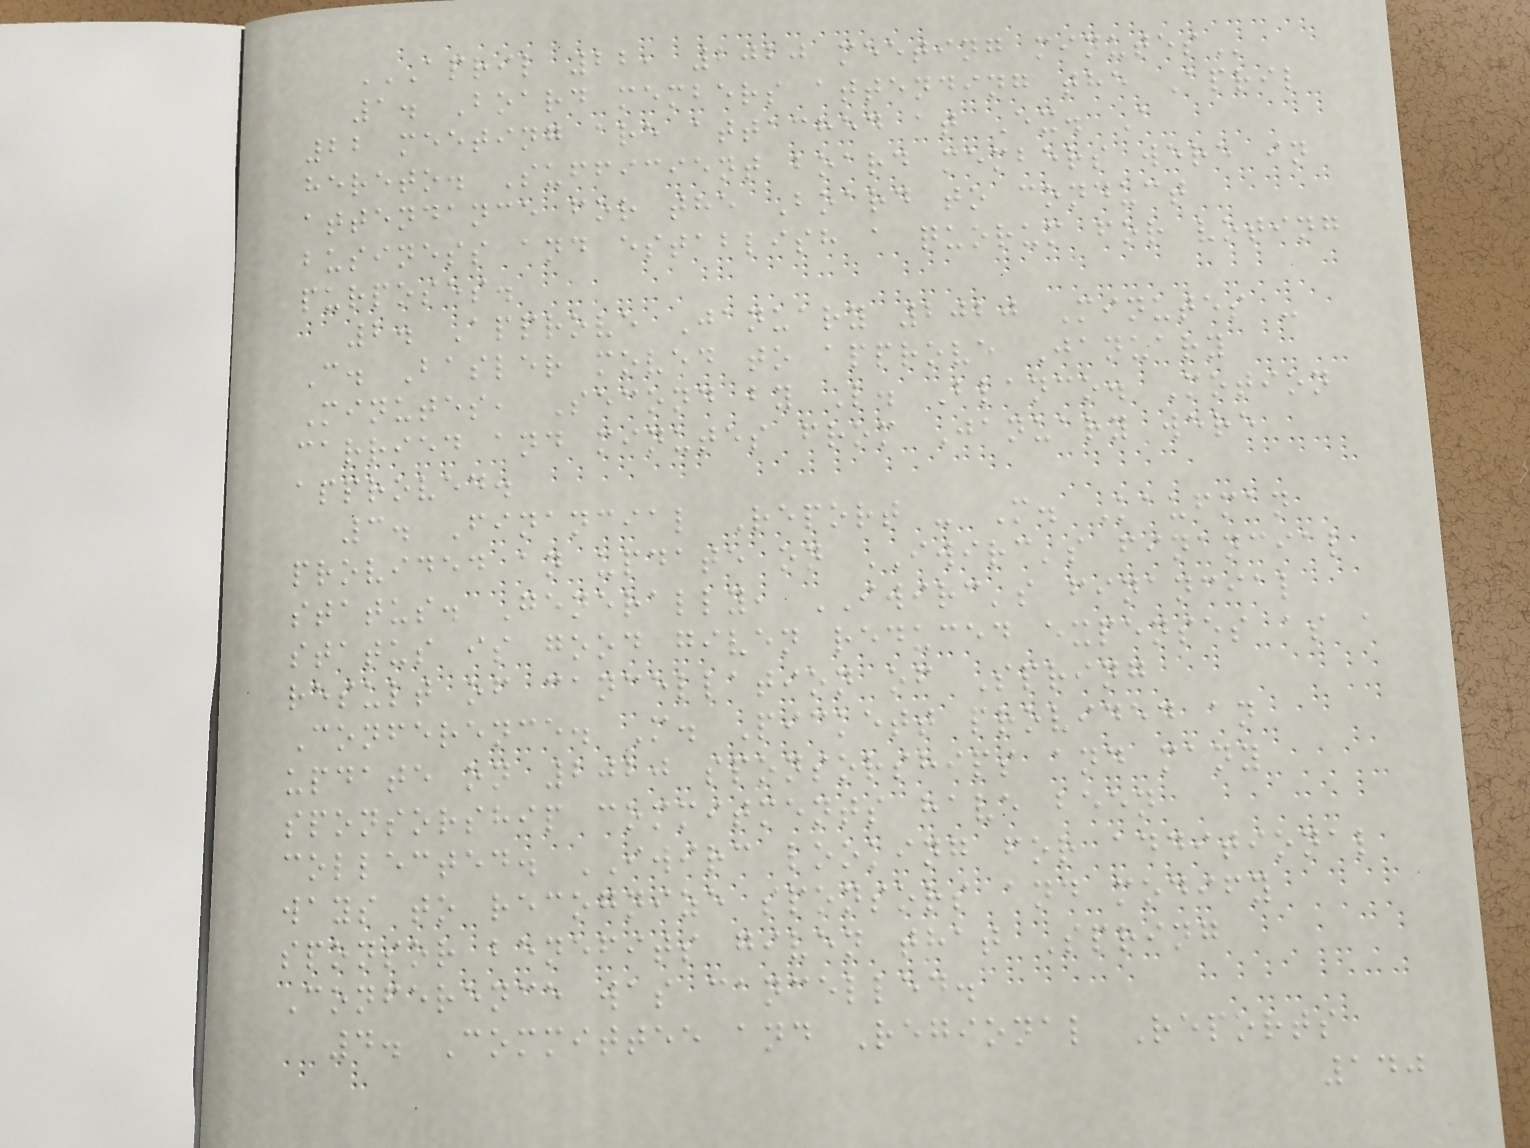APRIL 22, 2020 MEETING MINUTES
1. Board members attending the April
22 meeting are attached at Ex. A
hereto. Sufficient board members were in
attendance for the Board to conduct
business and establish a quorum for voting
purposes.
2. Approve January 2020 Minutes -
C. Basler moved to approve January
Minutes, Second by L. Blanco. Motion
carried and minutes from January were
approved.
3. Financial Report - M. Kaufman
provided an update on IWIRC's financial
status. Generally, IWIRC's financial
status is good given reduced expenses as a
result of cancellation of Spring
Conference. M. Pickett provided an
update on 2020 sponsorships and many
sponsorship commitments have been
collected. IWIRC looking for additional
ways to recognize sponsors and modify
sponsor benefits given that Spring
Conference was cancelled.
4. Committee and Regional Reports
140
